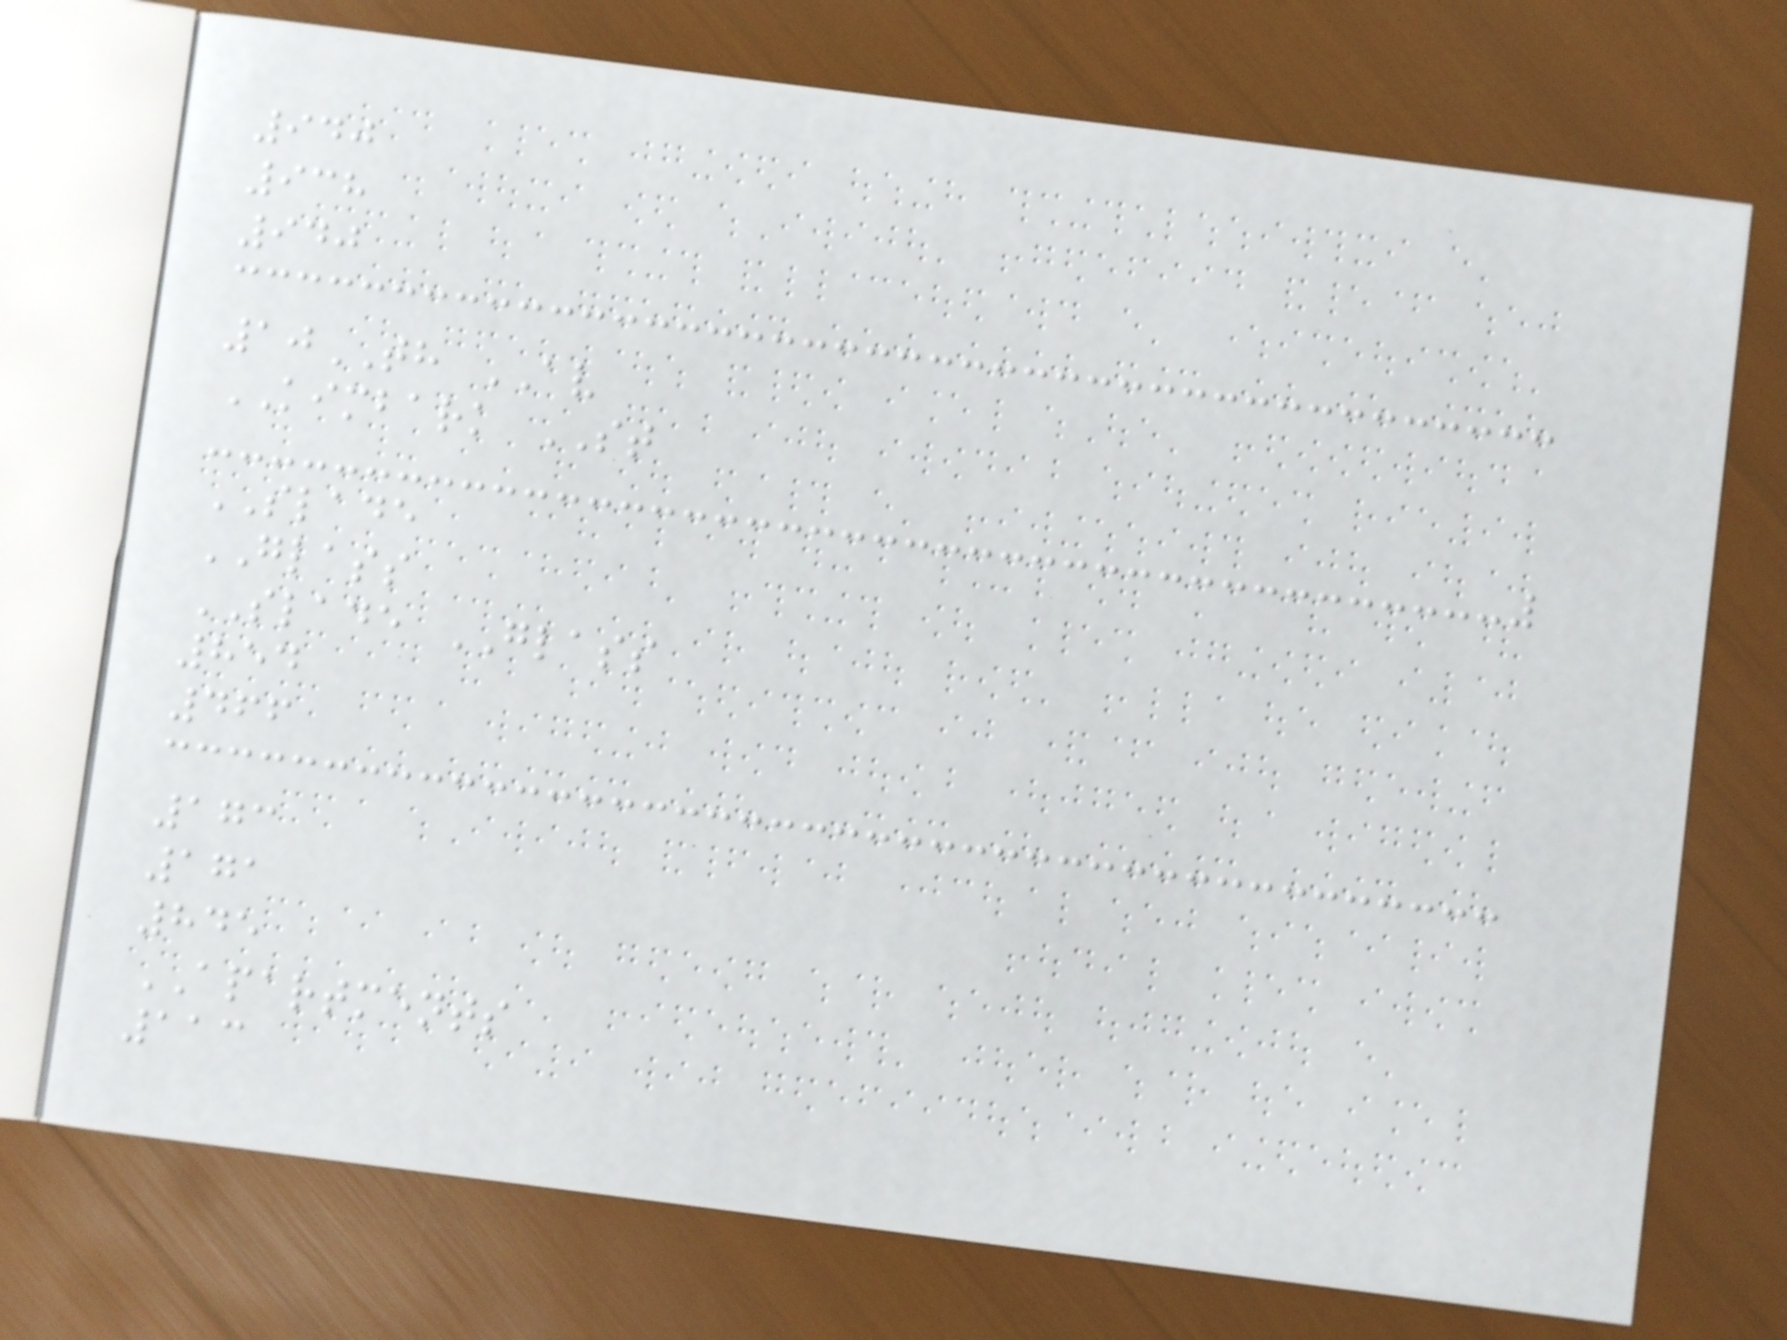940
938
940
10TH AV
KIMBARK ST
SLADE
GLASS
SLADE GLASS
854
466
173
171
845
APARTMENTS
113
